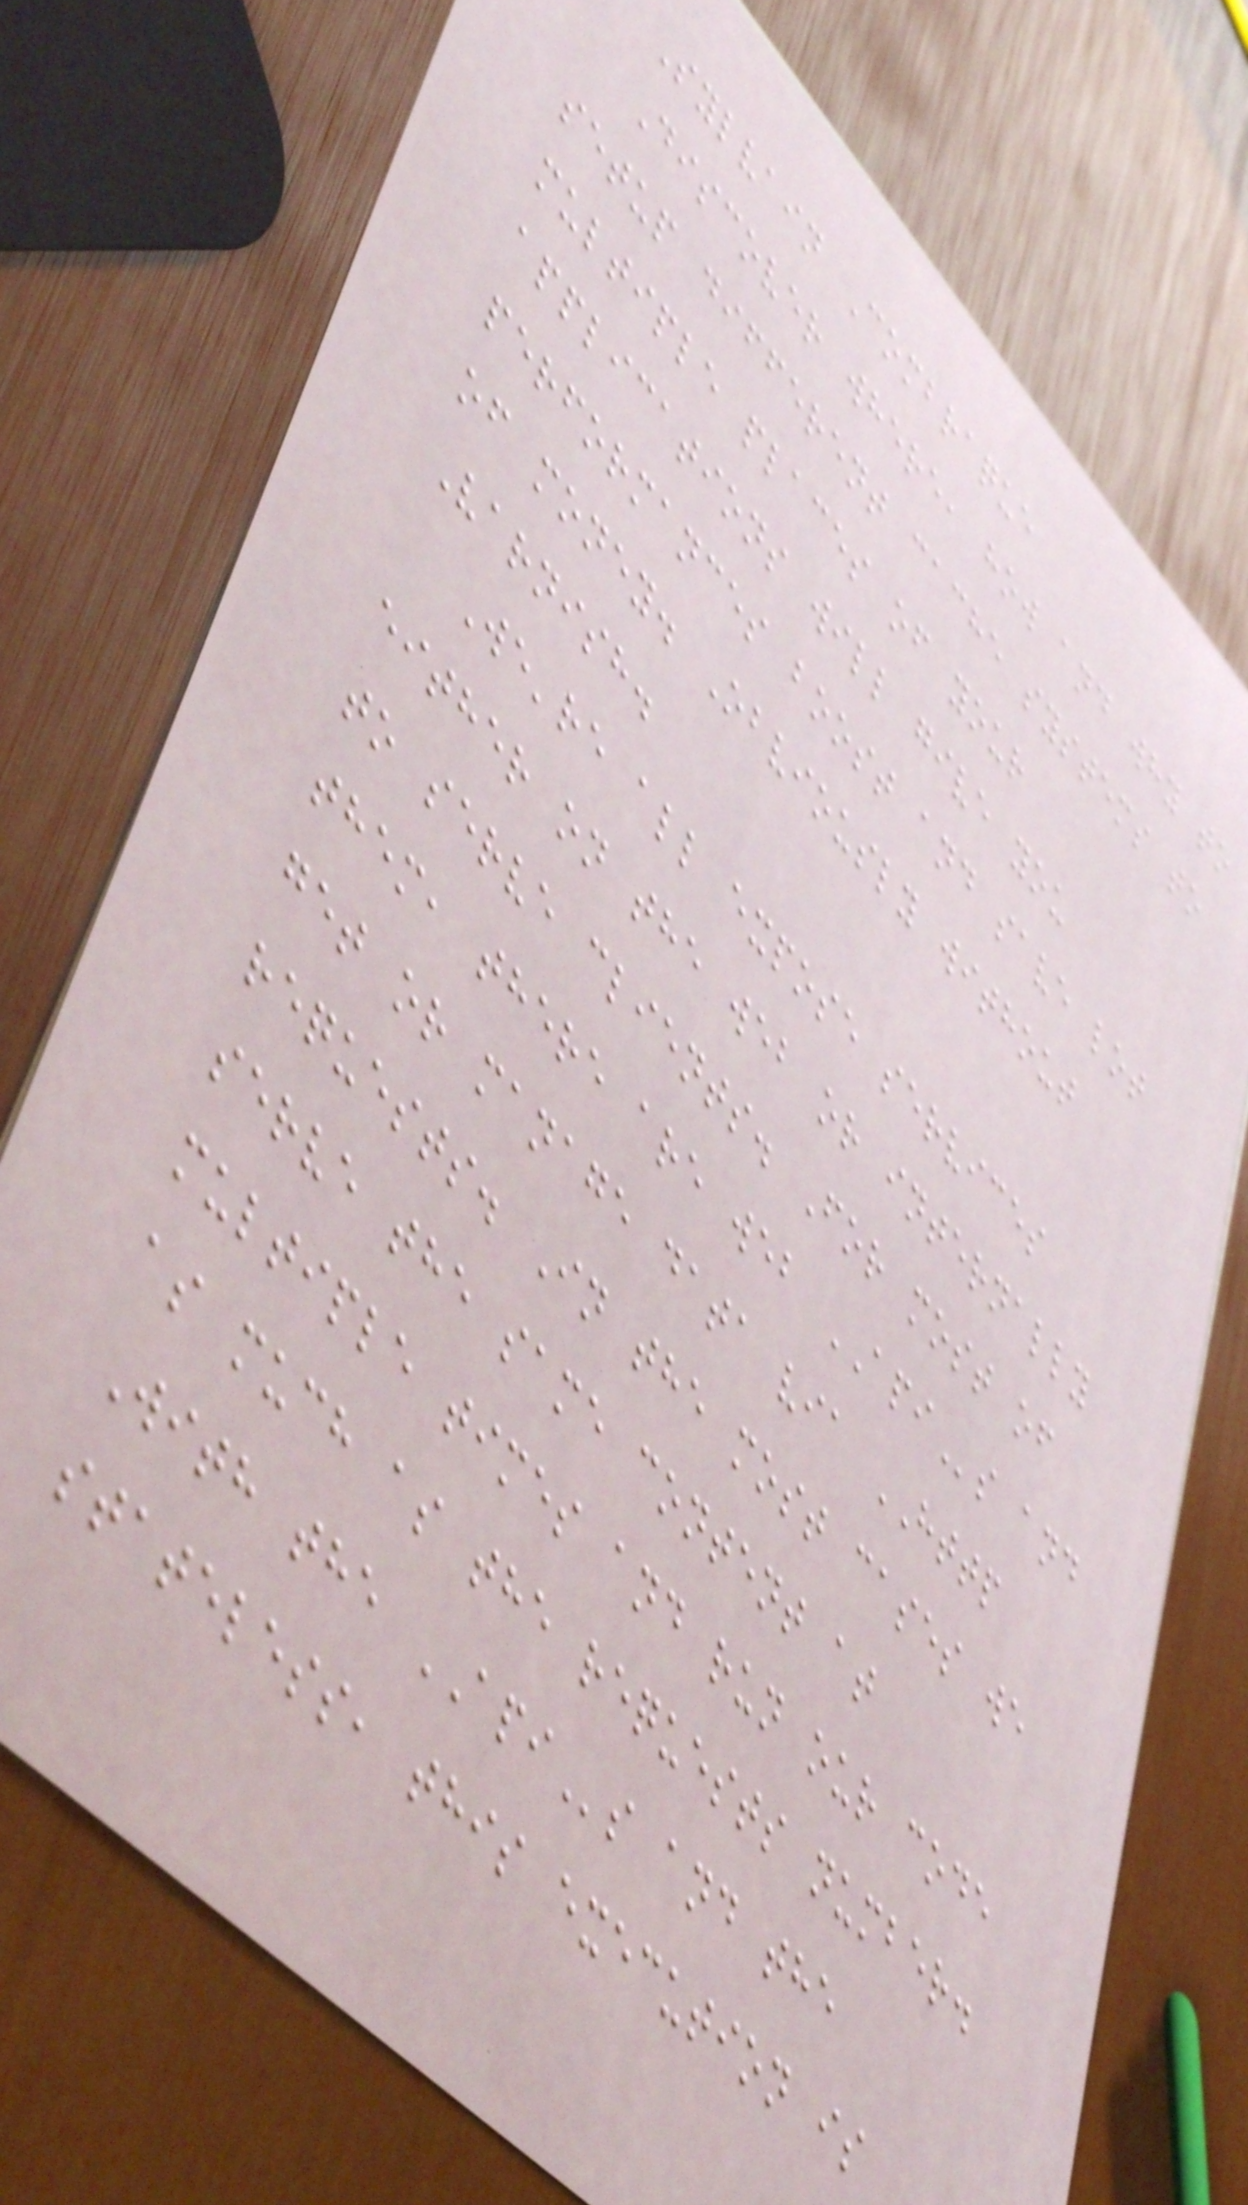Sylvain Combraque
Discover where, how and why to
setup different cache systems to
multiple places of your
applications will give you
performances boost and save lot
of money. Obviously without
Varnish.
We're all expose services
either on the web or internally
to serve clients. For most of
them, there are web APIs and
get or manage data via HTTP
requests. In the most cases we
serve the same content at
multiple times and run our code
as much as the requests number.
With the APIs and the
stateless, this execution is
